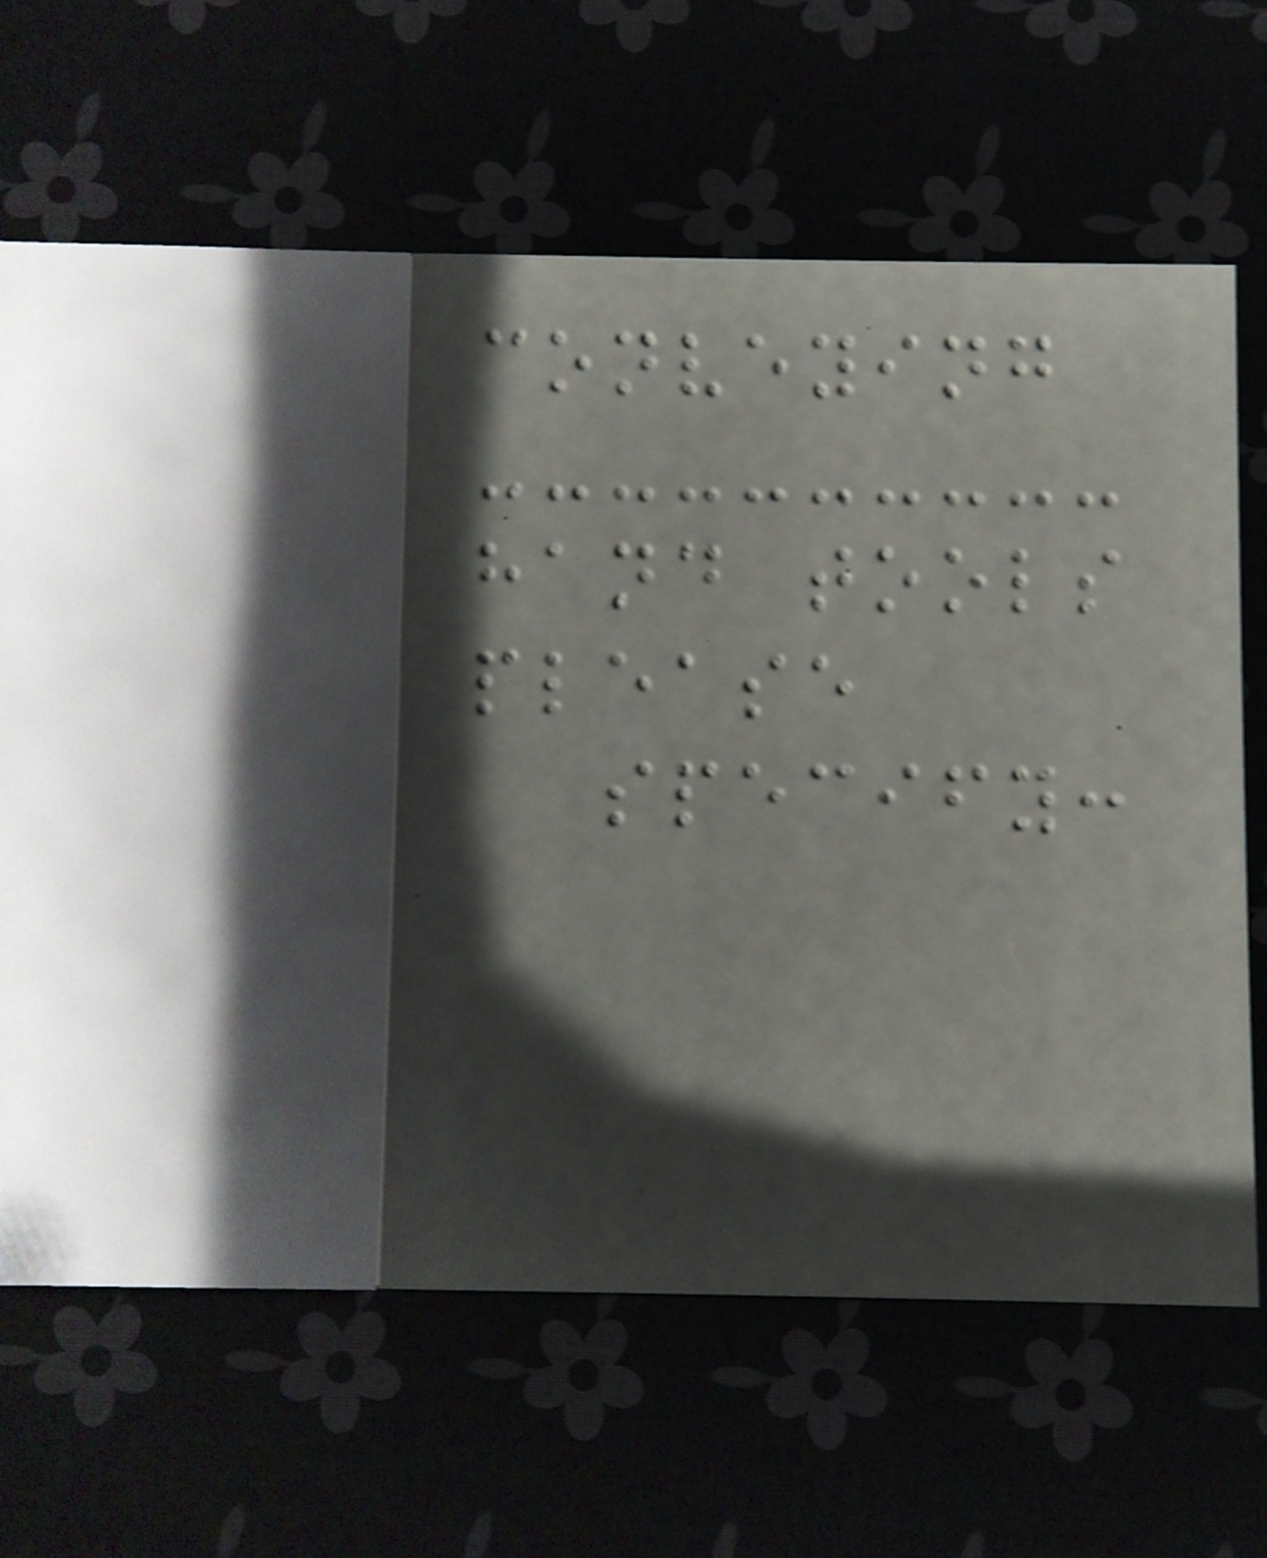conveying
hand tools
please
specify:
